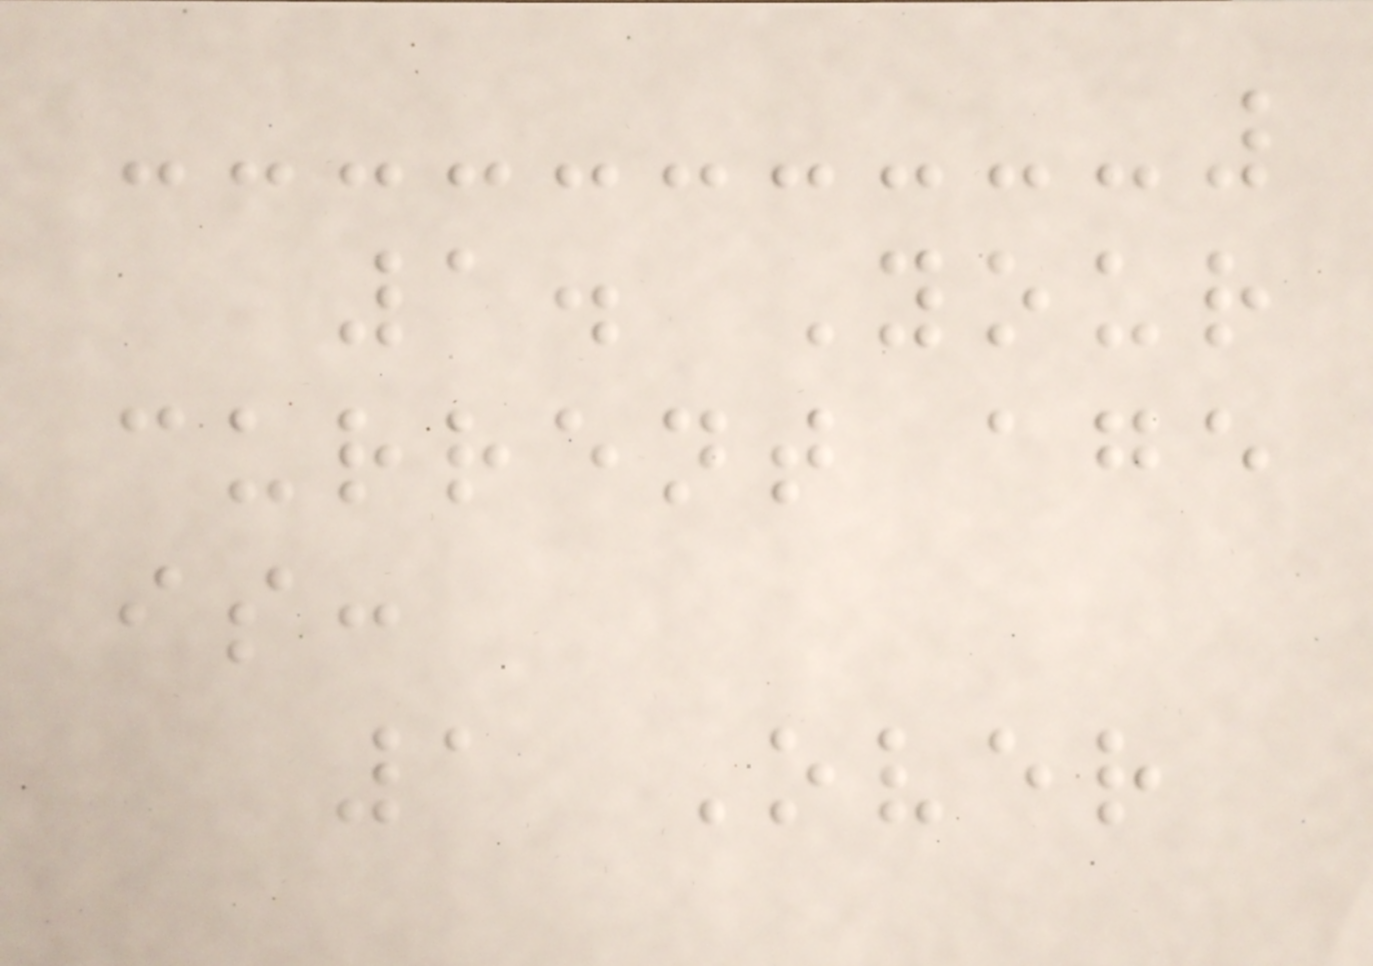1. Your
current age
is:
1 Over
